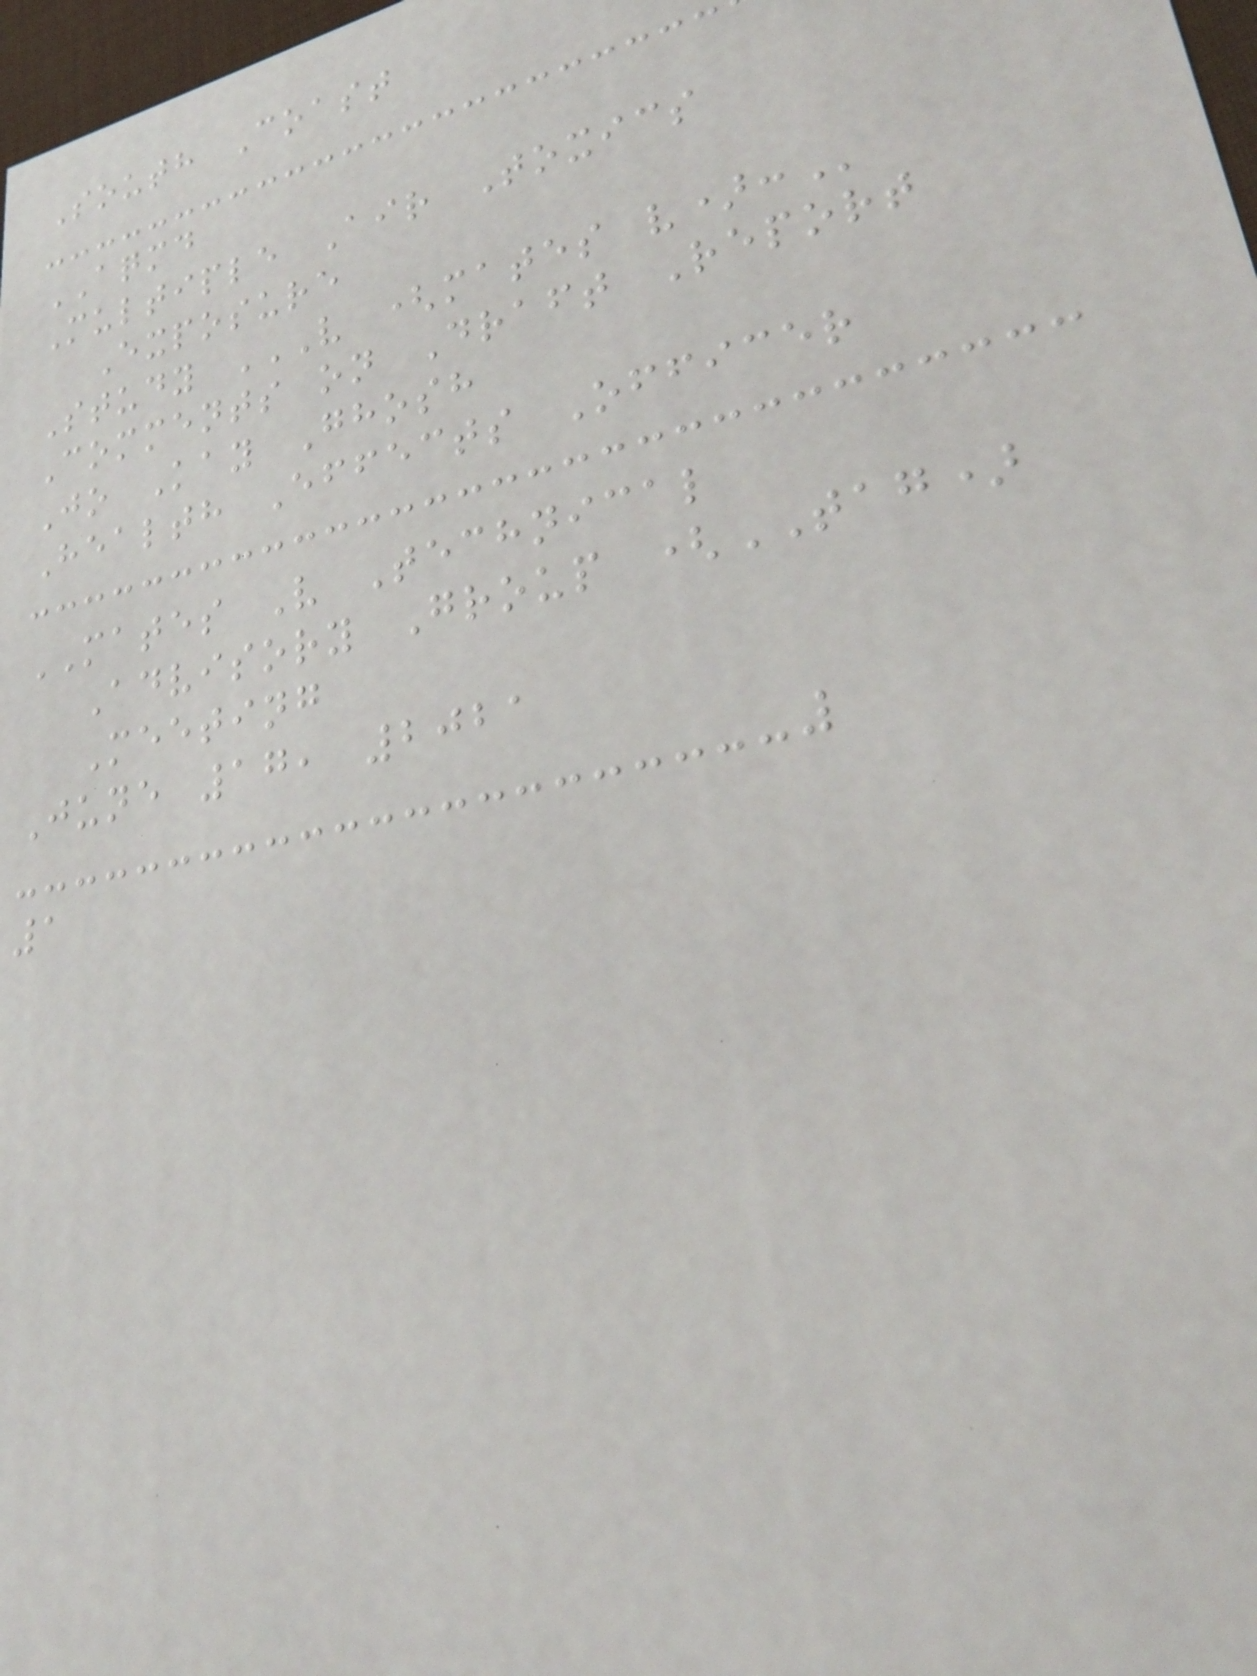South Coast
AQMD
Multiple Air Toxics
Exposure
Study V (MATES V):
Comments on Draft Report
Jo Kay Ghosh
Health Effects Officer
MATES V Technical
Advisory Group (TAG)
Meeting
June 17, 2021
1
